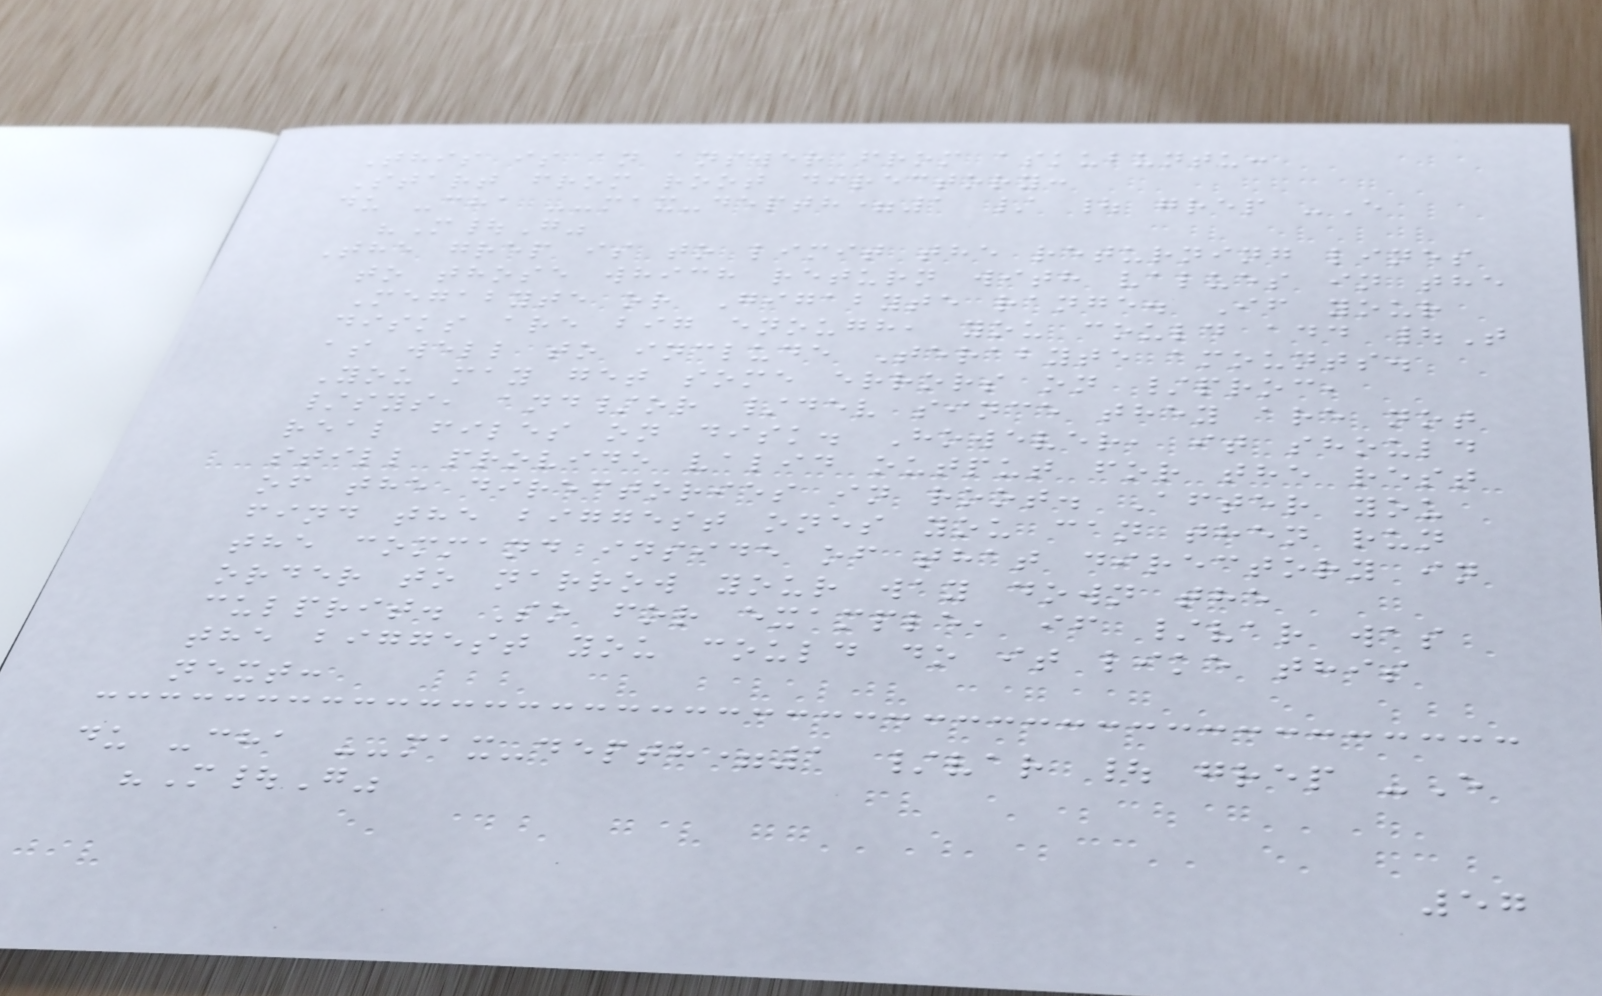This is an answer from askubuntu:
Start from root directory:
du -cha --max-depth=1 / | grep -E
"M|G"
The grep is to limit the returning lines
to those which return with values in the
Megabyte or Gigabyte range. If your
disks are big enough, you could add |T
as well to include Terabyte amounts.
You may get some errors on /proc,
/sys, and/or /dev since they are not
real files on disk. However, it should
still provide valid output for the rest
of the directories in root. After you
find the biggest ones you can then run
the command inside of that directory in
order to narrow your way down the
culprit. So for example, if /var was
the biggest you could do it like this
next:
du -cha --max-depth=1 /var | grep -E
"M|G"
57
